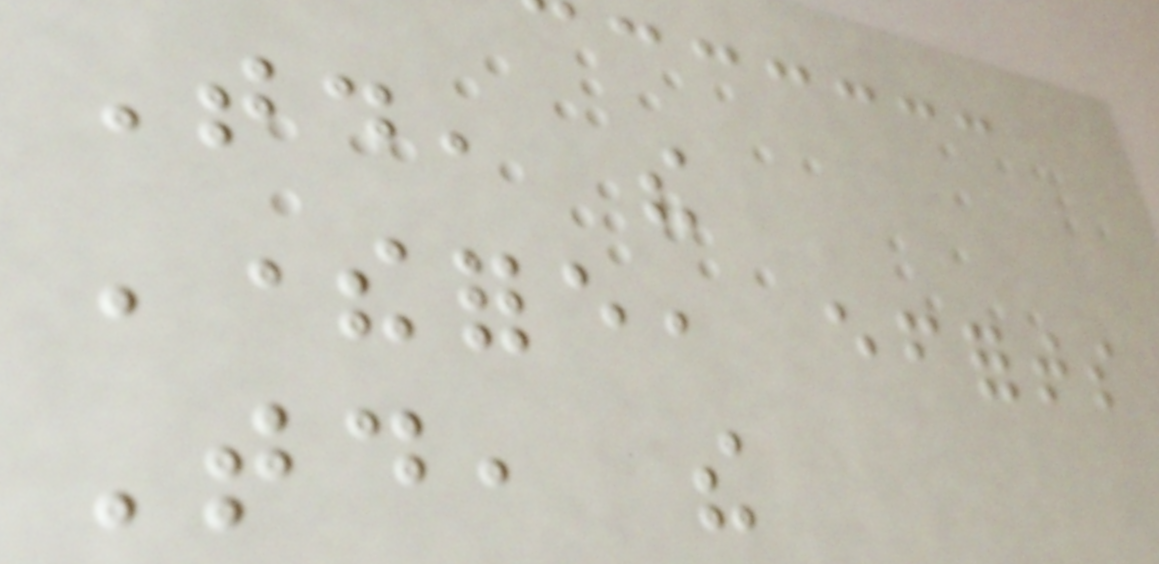Today, the
Therefore, efforts
Today, the
